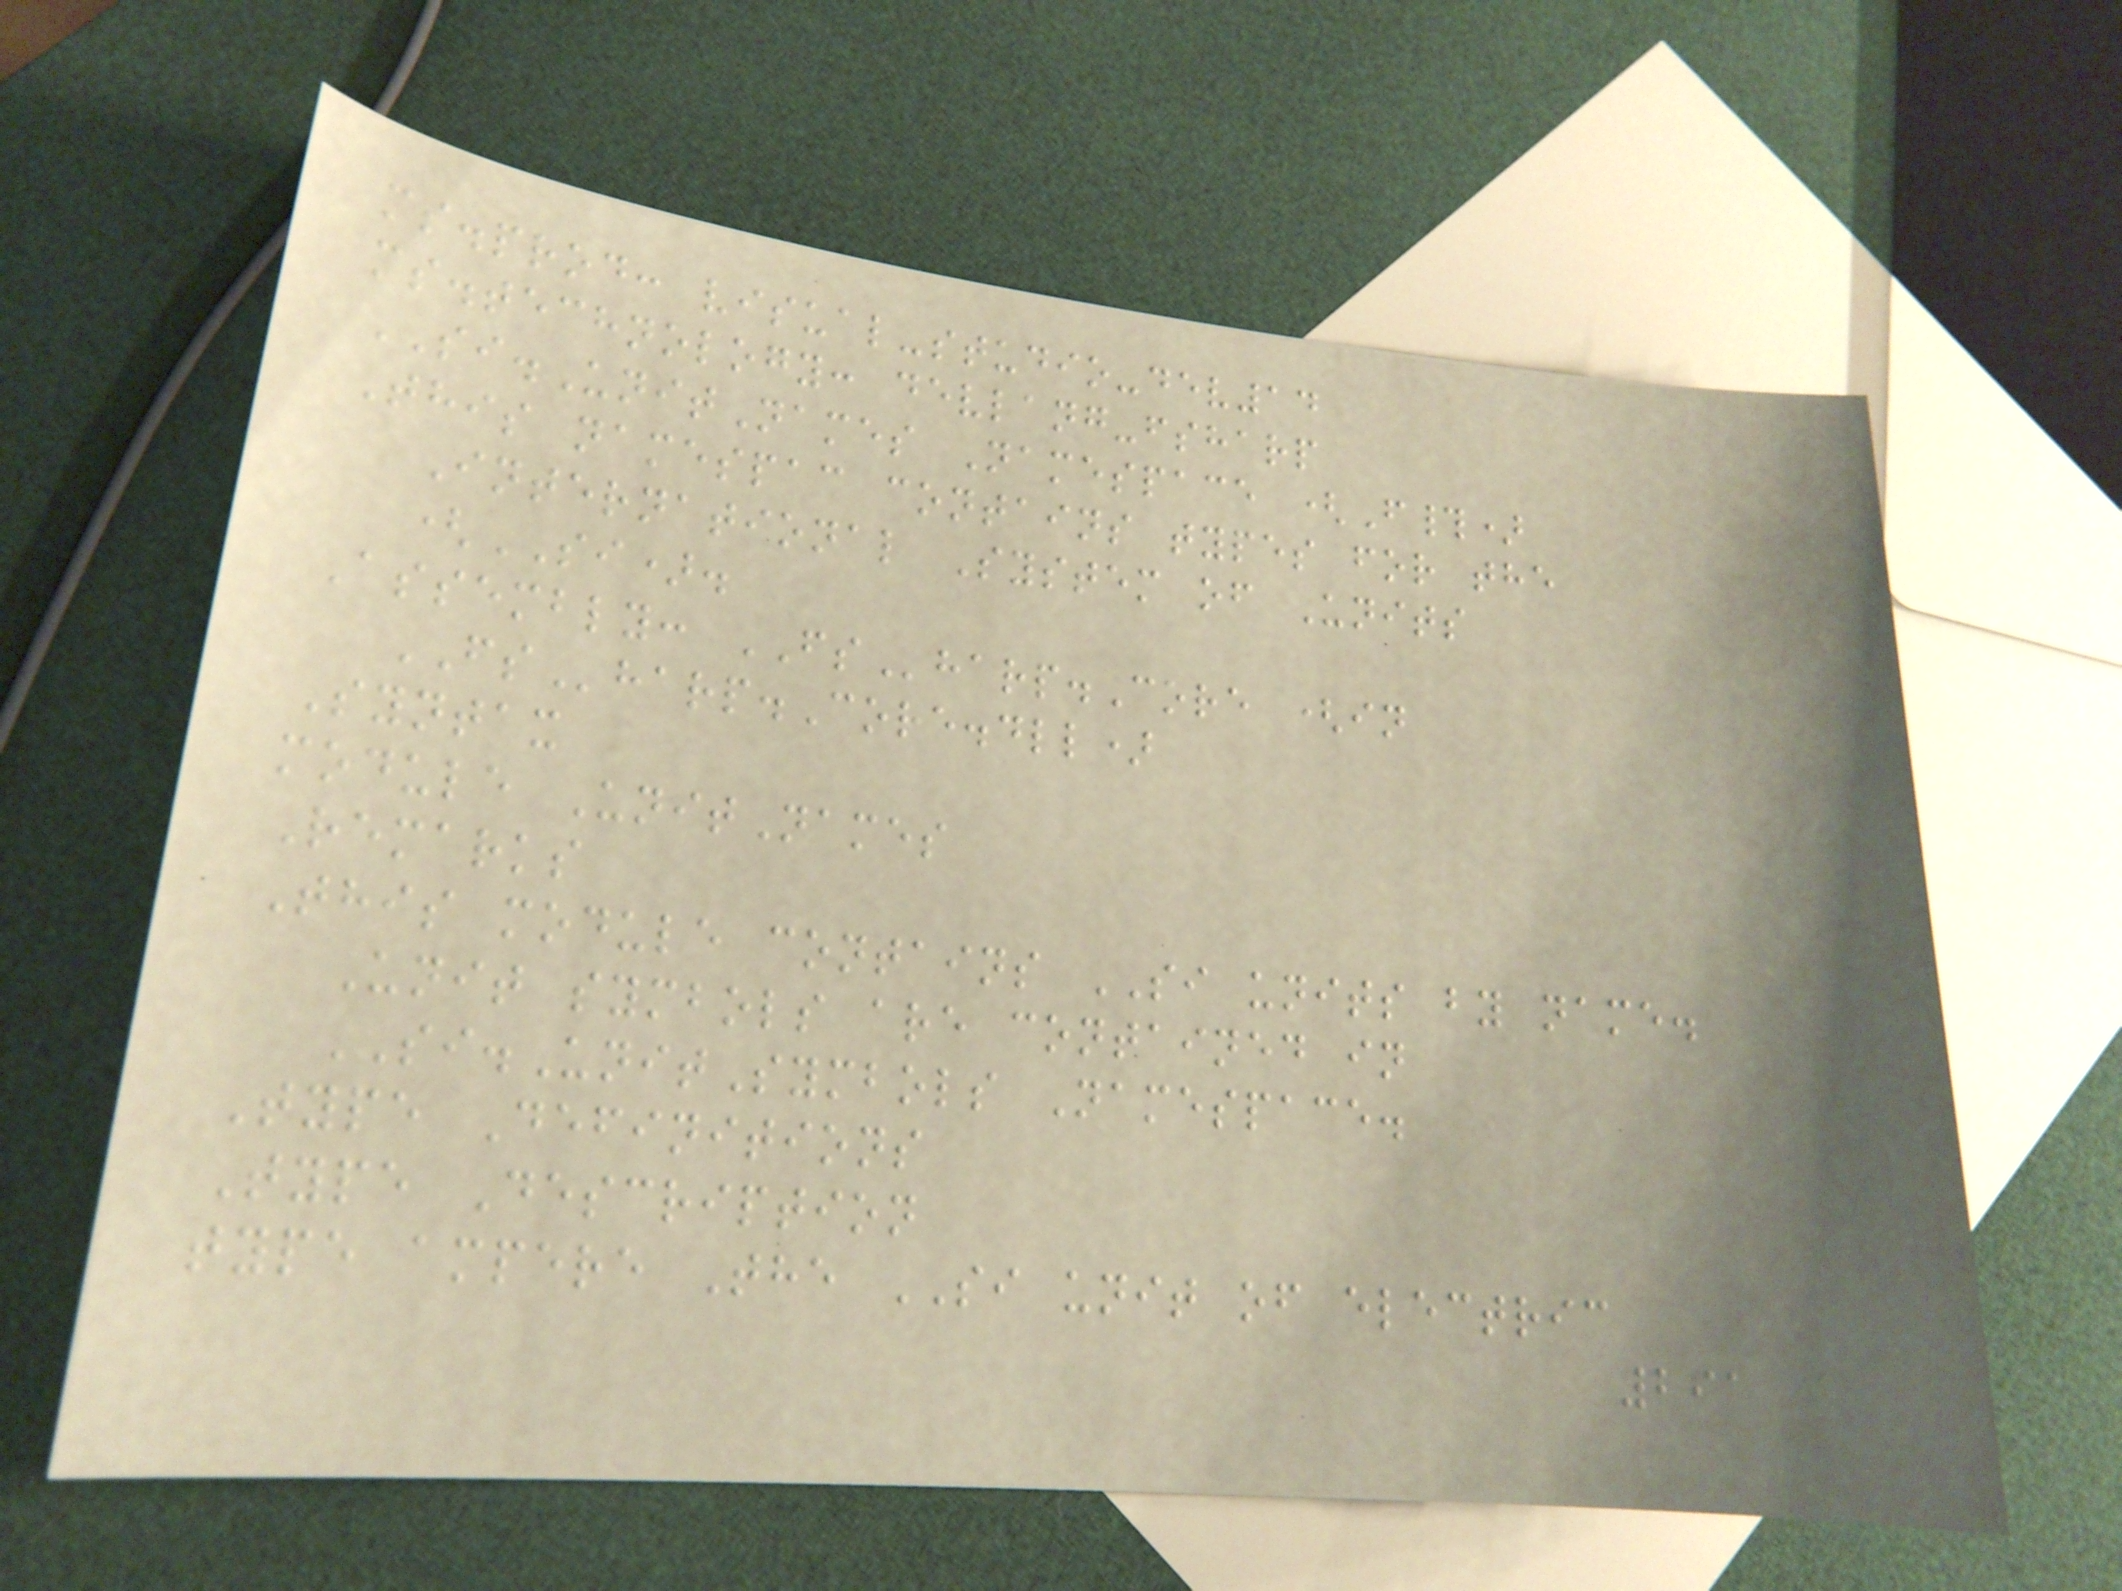ms.prod: visual-studio-dev14
ms.technology: devlang-fsharp
SI.UnitNames Namespace (F#)
This namespac contains types for the
International System of Units
(SI).
Assembly: FSharp.Core (in
FSharp.Core.dll)
Syntax
module UnitNames
Remarks
This module contains SI units by name.
Unit symbols are contained in
SI.UnitSymbols Namespace.
Type Definitions
Type Description
type ampere The SI unit of electric
291
